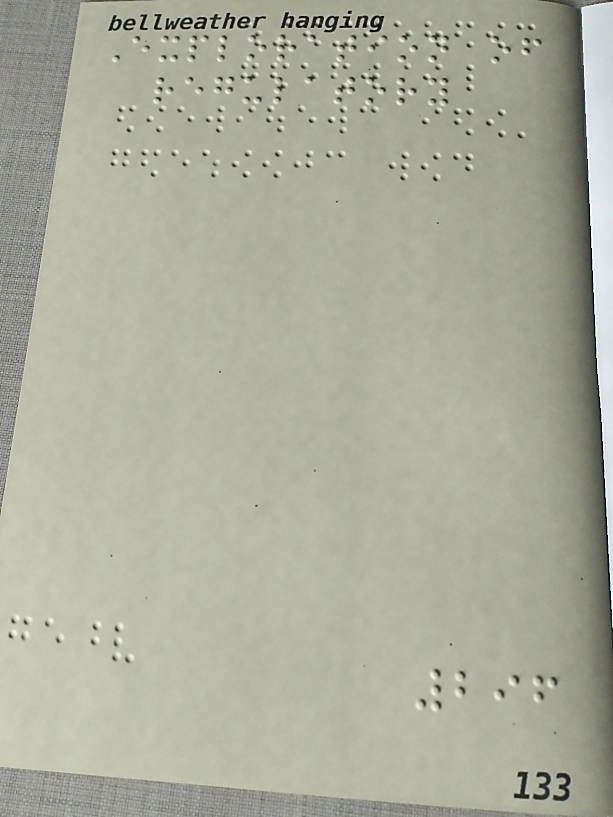Exploration of
regulatory
296
